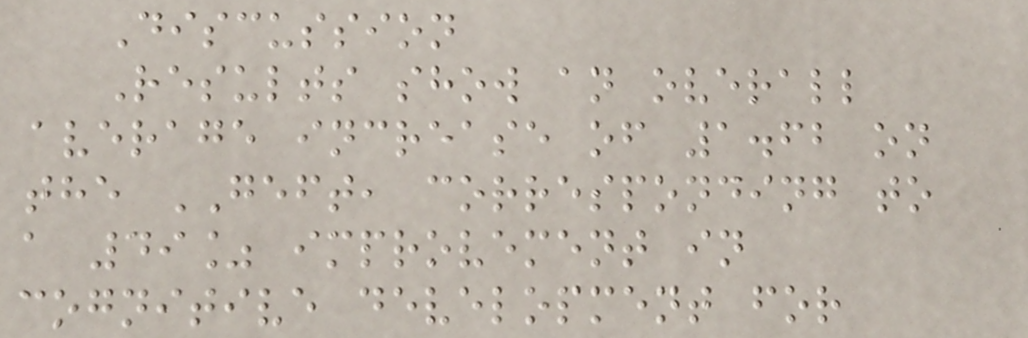Discussion
Results show an overall
average increase of 1.62 on
the GEFT, corresponding to
a 49% improvement in
cognitive development for
